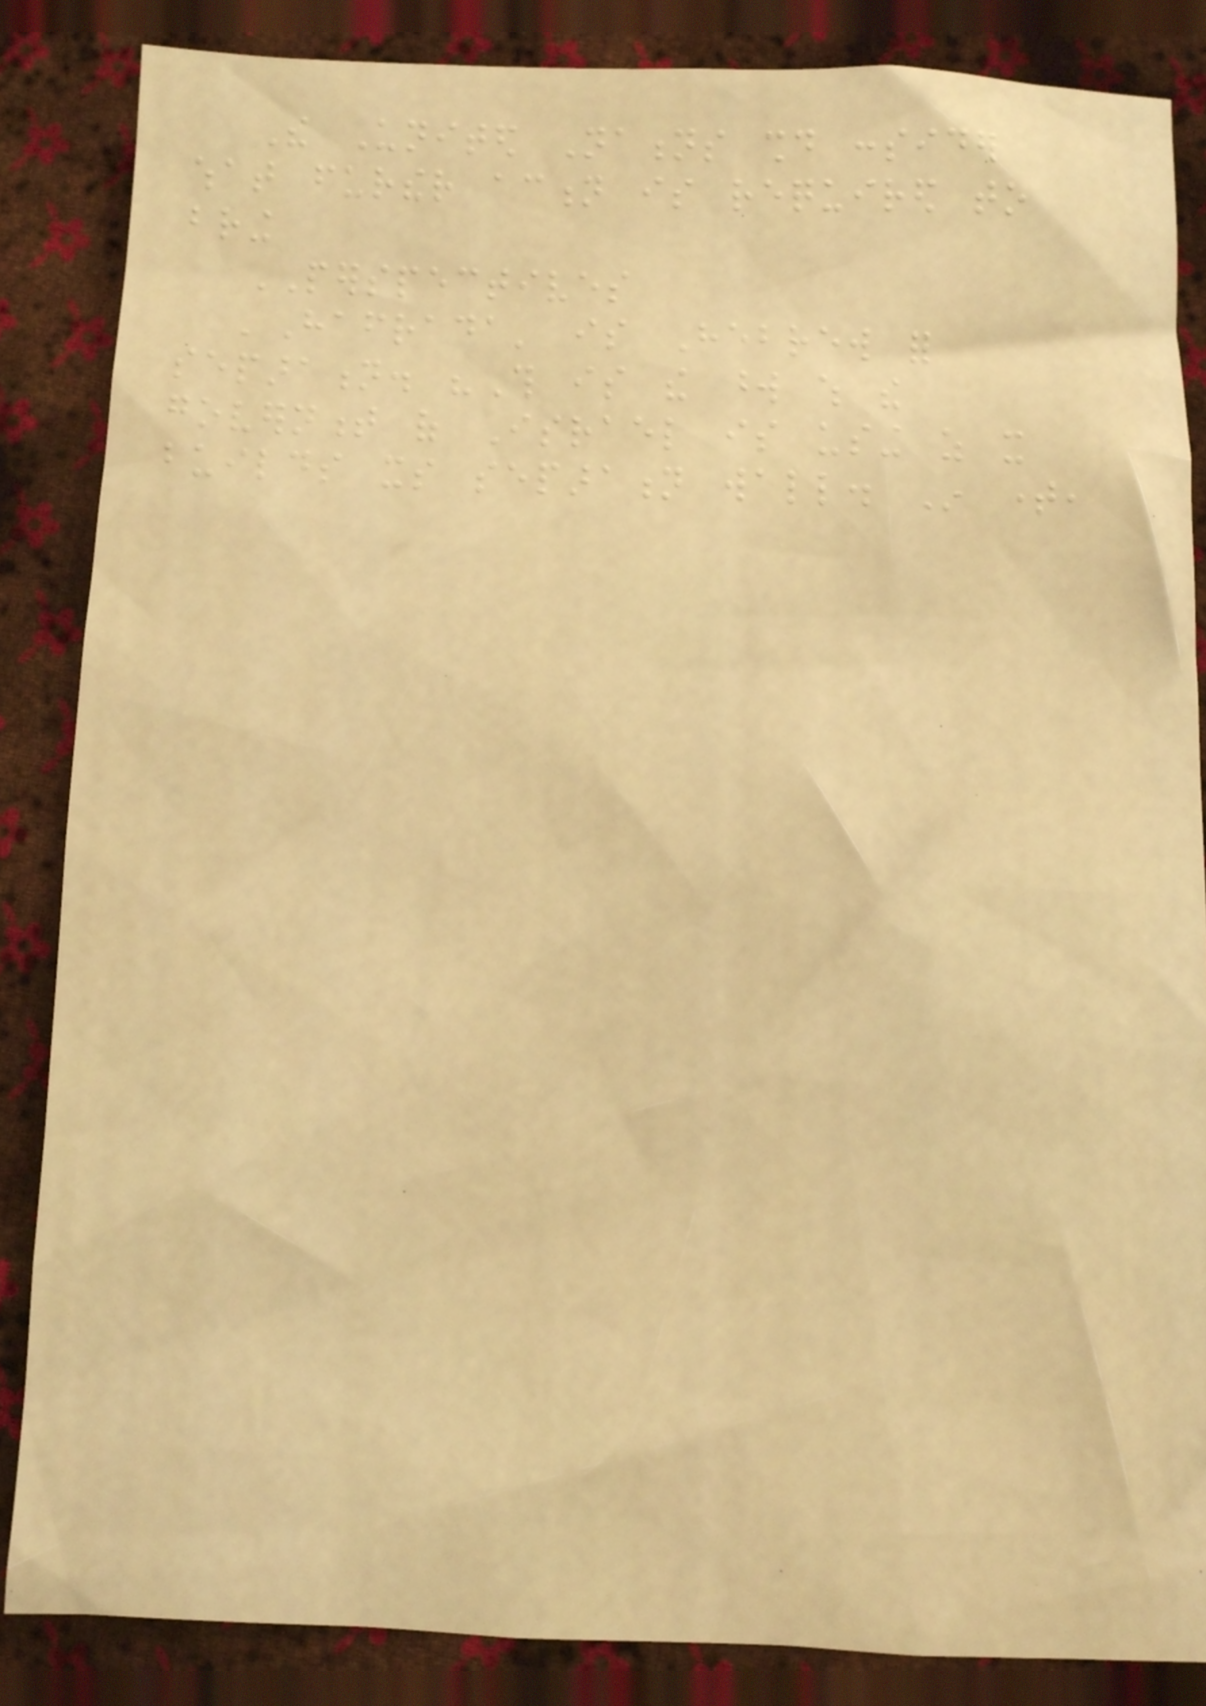The United Nations should consider
what further action is required to
bring
PERSPECTIVES
'Hafrada' is Hebrew for
separation. "This is the word which the
government of Israel is using as it
builds its separation wall. In time,
